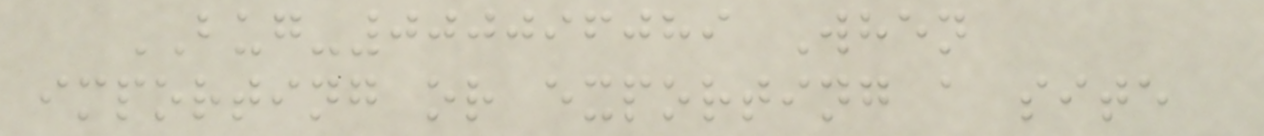BUG-000096089 When
importing or exporting a site
